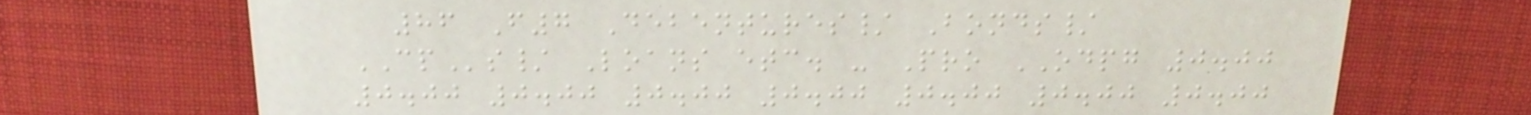86 F7 Debentures/ Bonds/
CPs/ Loans etc. - Pro ODPG 0.00
0.00 0.00 0.00 0.00 0.00 0.00 0.00
